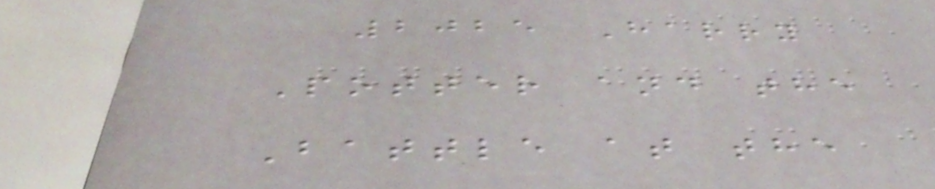2025 Harry
Potter and the
Battle at the
